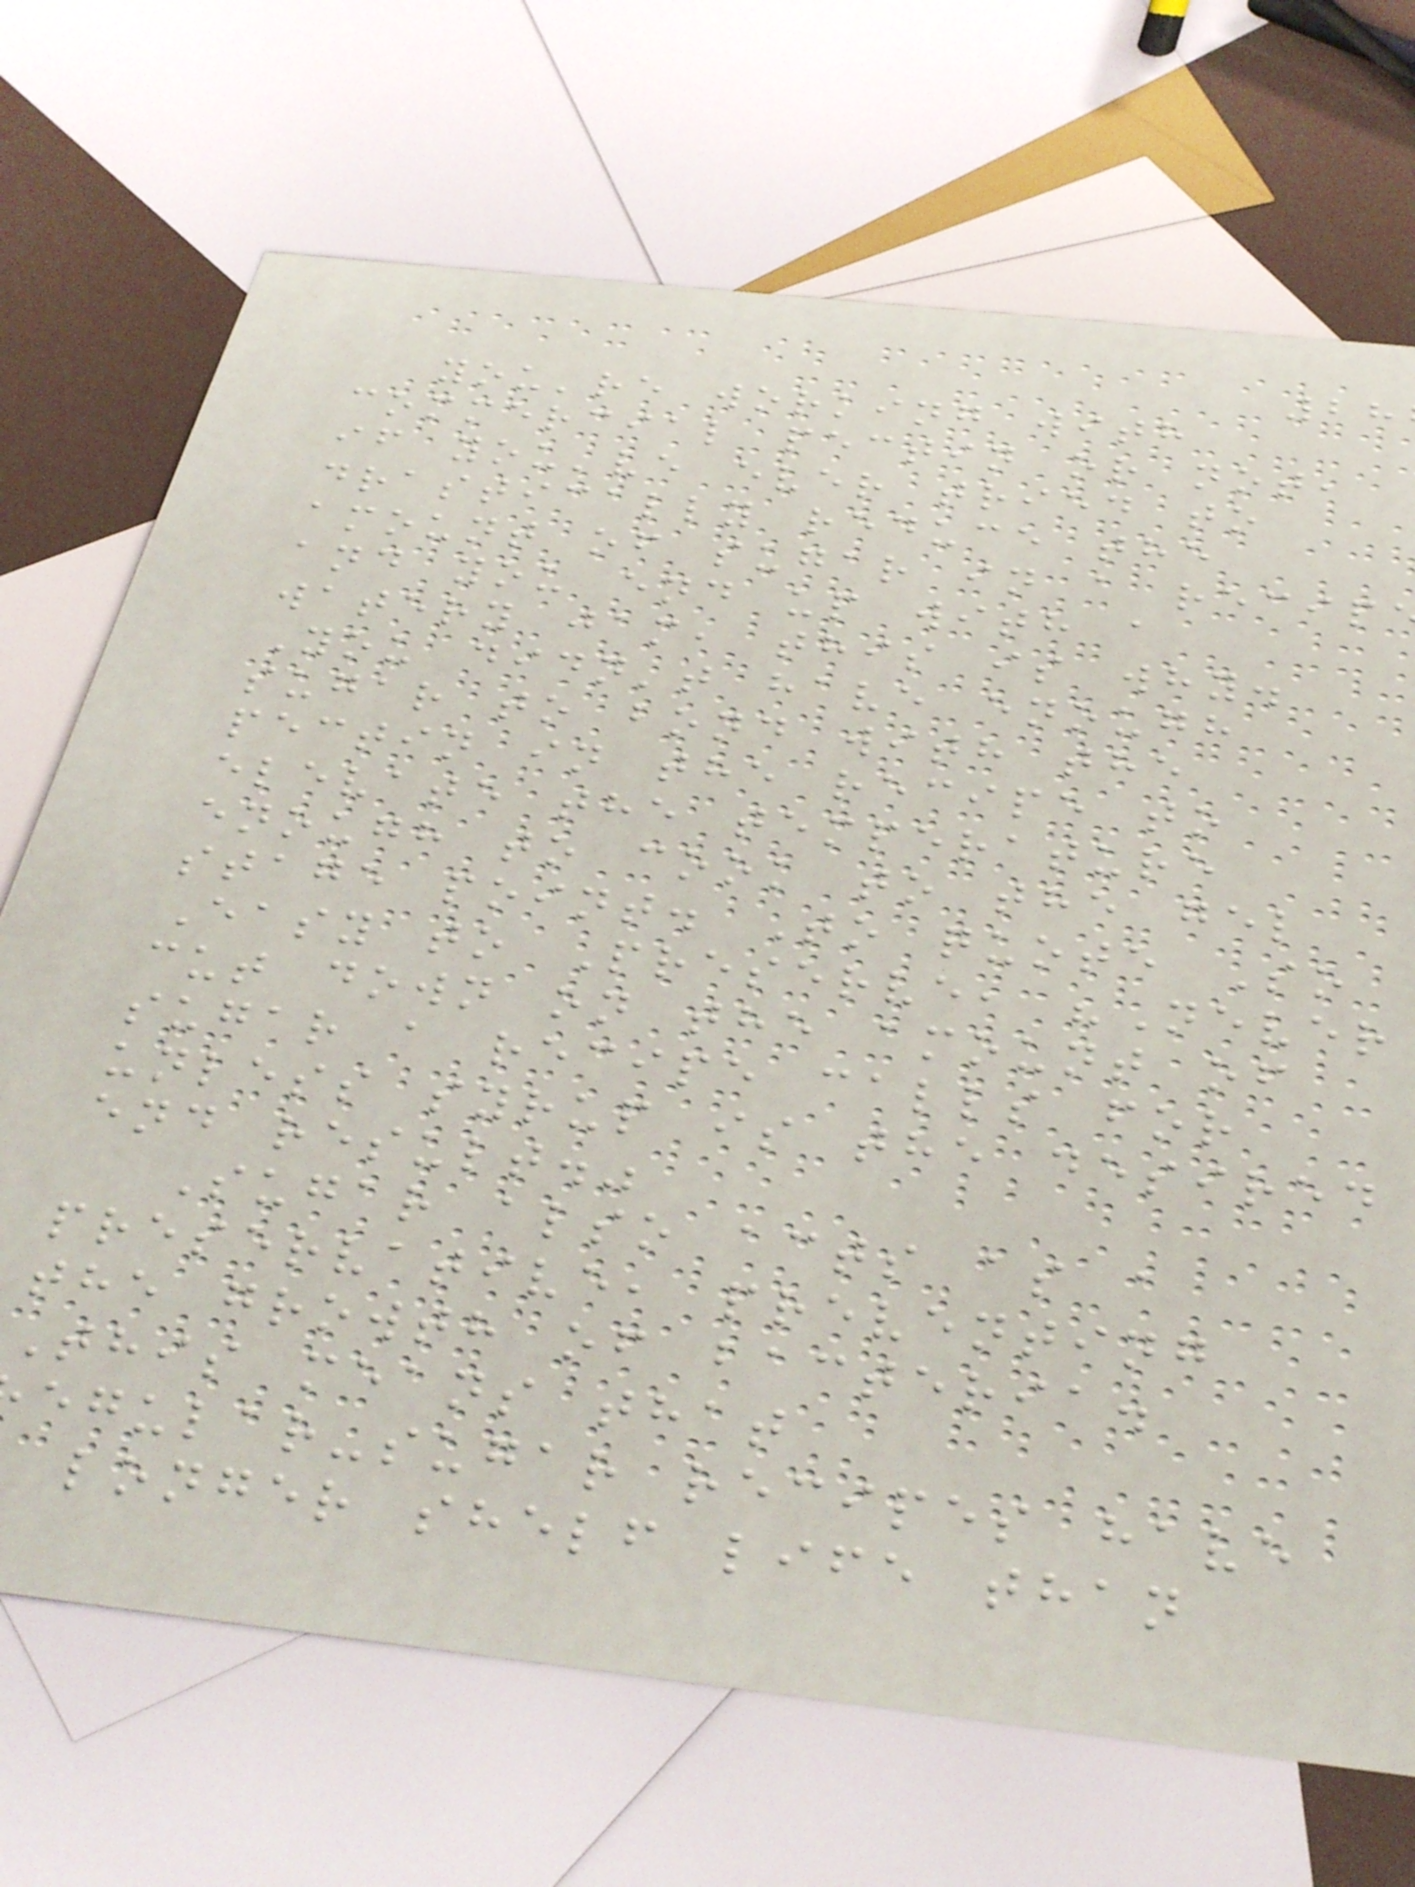you're working with
commercial pectin or not,
if you've ever tried to
drastically reduce the
amount of sugar in a recip
and you end up with a
watery jam, this is why.
You didn't have enough
sugar to bond with the
pectin in the recipe to
elevate the temperature
enough to cook to the gel
stage point. To quote So
Easy to Preserve, "Never
cut down on the amount of
sugar a recipe calls for
unless syrup is the desired
end result."
Sugar also acts as a
preservative, preventing
the growth of bacteria.
This means that
egular-sugar recipes have
longer shelf life than
